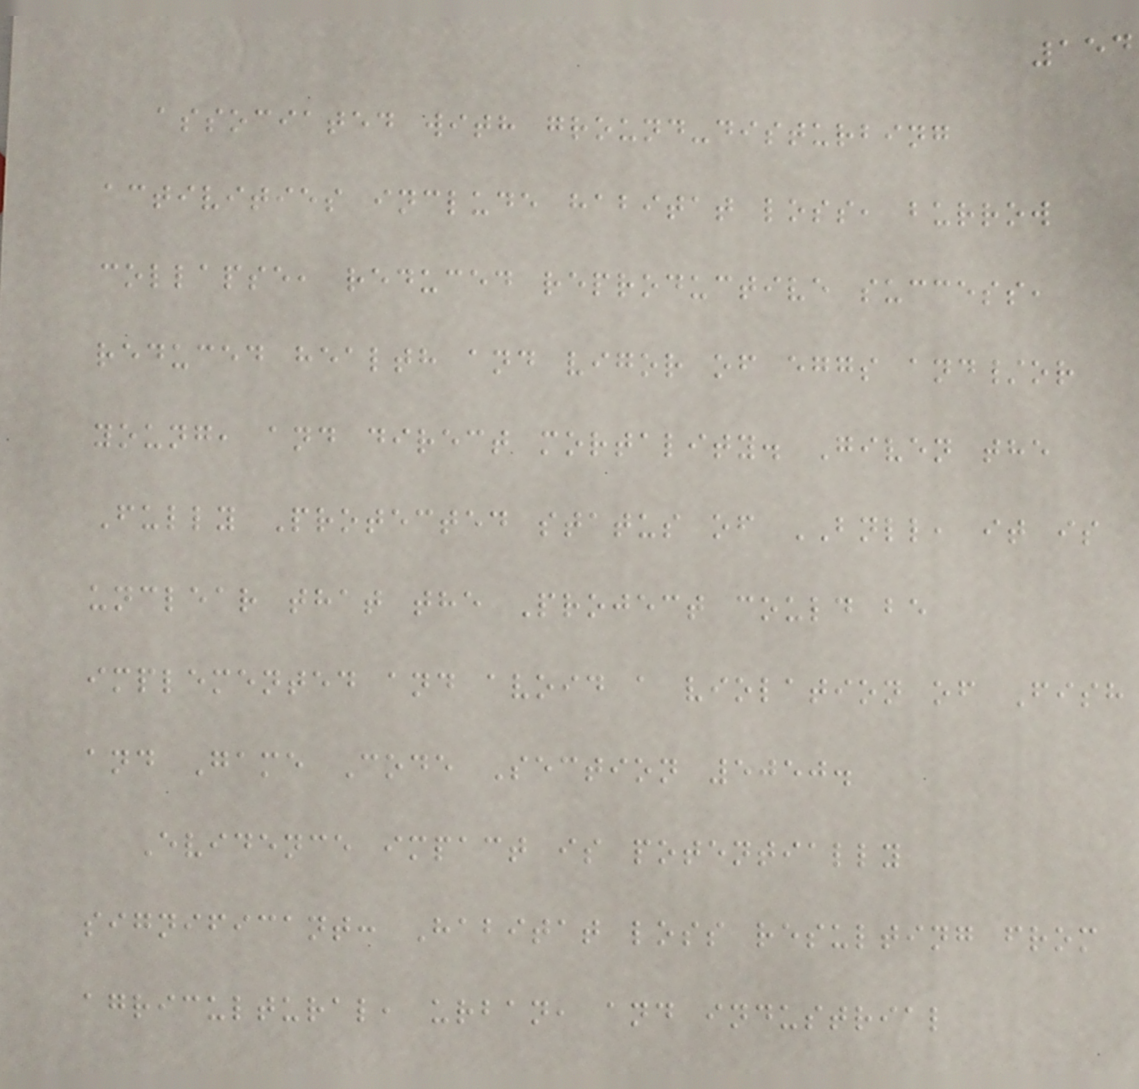154
associated with ground-disturbing
activities include habitat loss, burrow
collapse, reduced reproductive success,
reduced health and vigor of eggs and/or
young, and direct mortality. Given the
Fully Protected status of BNLL, it is
unclear that the Project could be
implemented and avoid a violation of Fish
and Game Code Section 5050.
Evidence impact is potentially
significant: Habitat loss resulting from
agricultural, urban, and industrial
